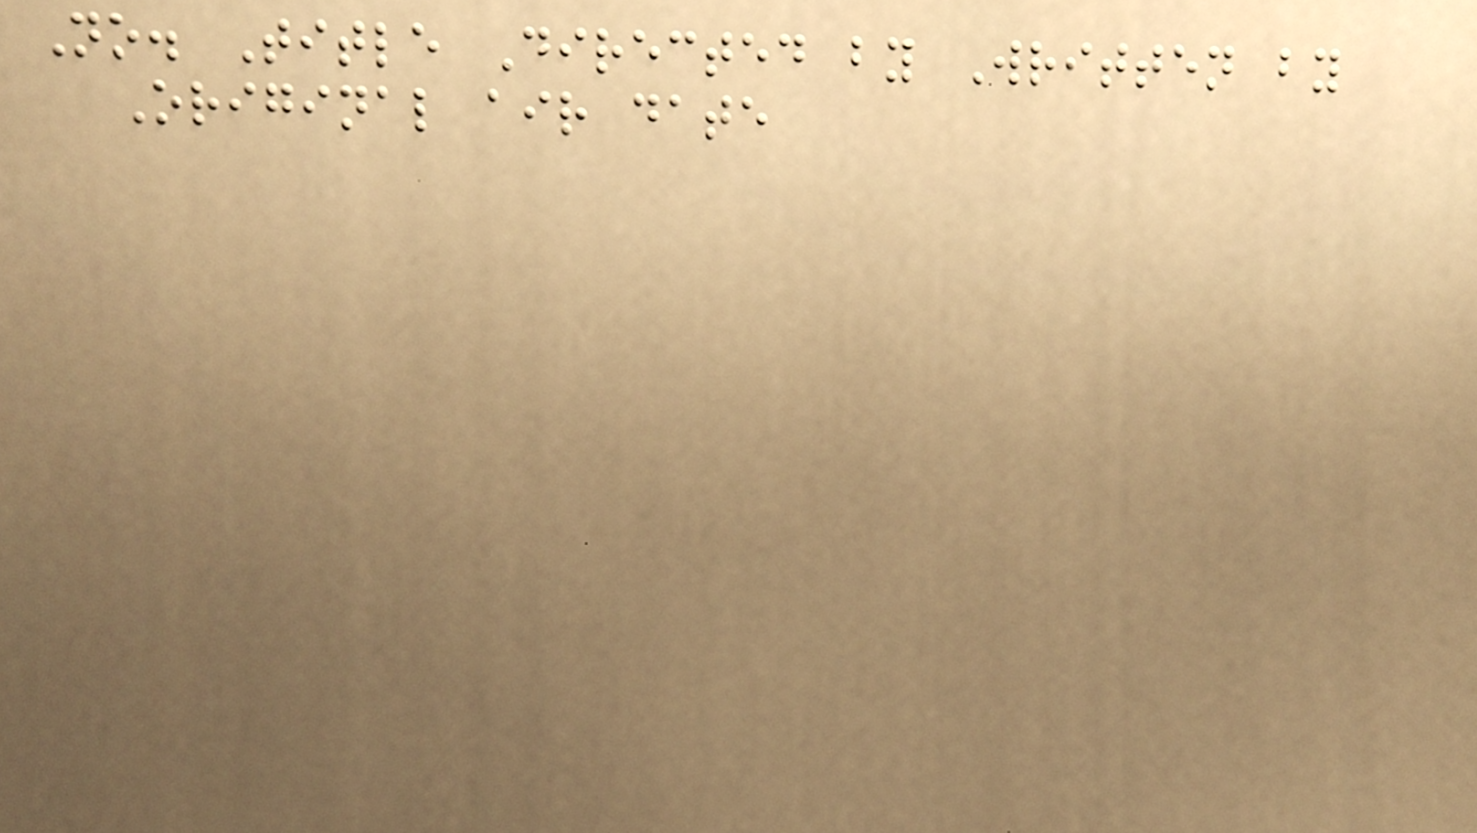No. Title Directed by Written by
Original air date
